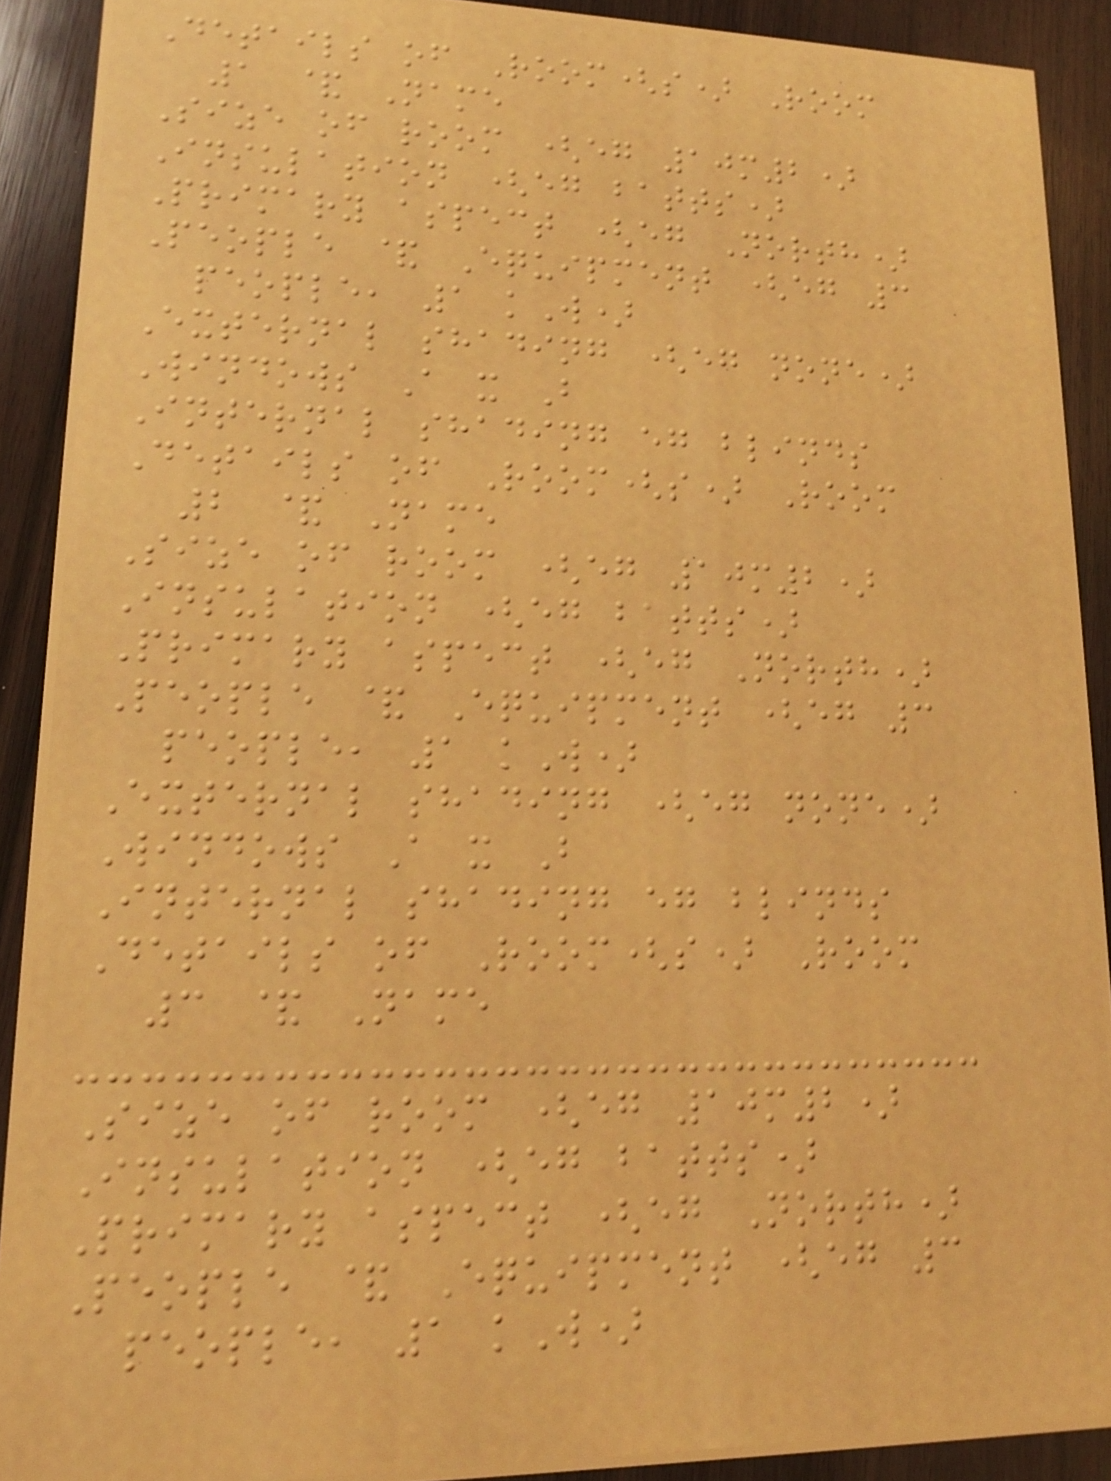Details of Room(s) Room
1 & Name
Size of room (eg 10m2)
Insulation (eg batts)
Primary aspect (eg North)
People & Equipment (eg 3
people, 1 kW)
External shading (eg none)
Windows A x B
Internal shading eg blinds
Details of Room(s) Room
2 & Name
Size of room (eg 10m2)
Insulation (eg batts)
Primary aspect (eg North)
People & Equipment (eg 3
people, 1 kW)
External shading (eg none)
Windows A x B
Internal shading eg blinds
Details of Room(s) Room
3 & Name
Size of room (eg 10m2)
Insulation (eg batts)
Primary aspect (eg North)
People & Equipment (eg 3
people, 1 kW)
